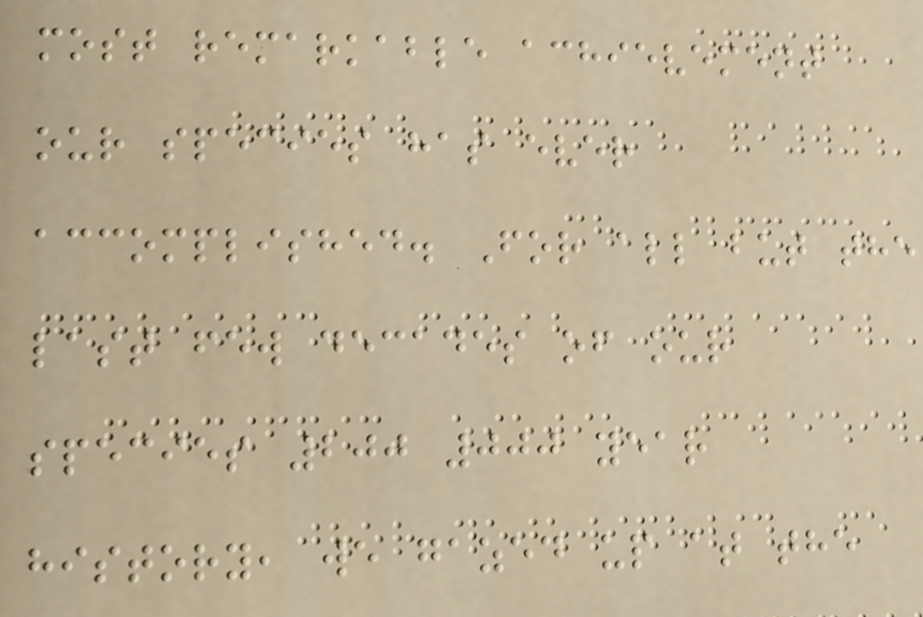most remarkable achievement
our species has ever
accomplished. For all but the
last few decades of our
species 200 000 year
history, we gazed up at the
